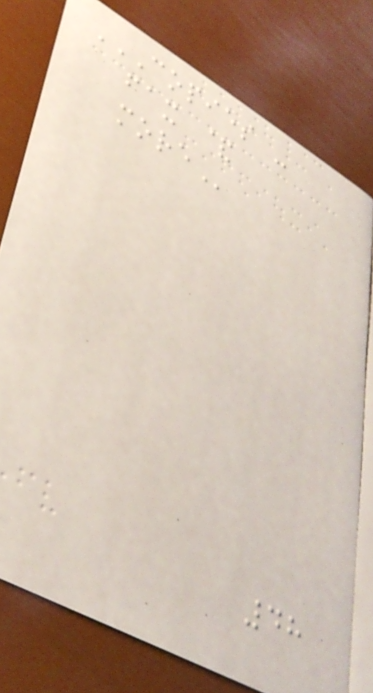COPIES -
FAX &
MORE
48
